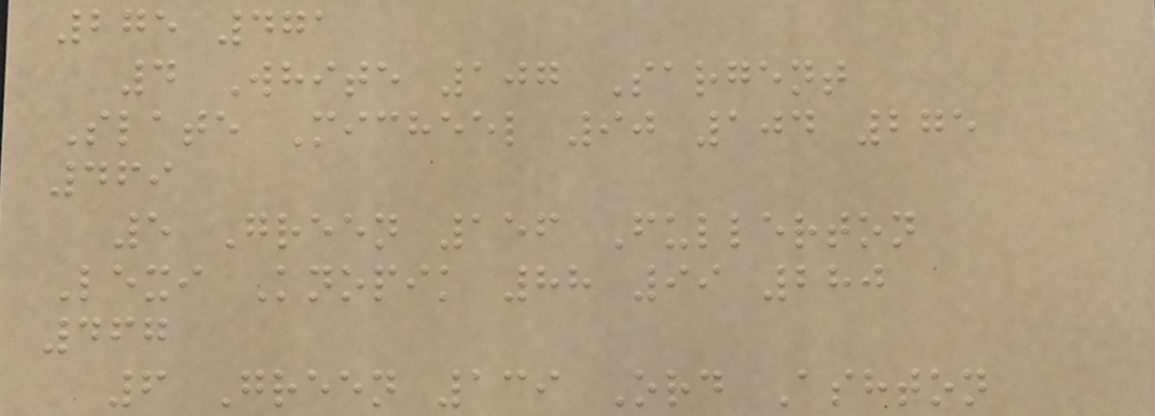275 471
4 White 107 Sargent
Slate Micheel 90 104 275
469
5 Green 156 Fullerton
Lexi Knopik 88 99 280
467
6 Green 139 Ord Ashton
